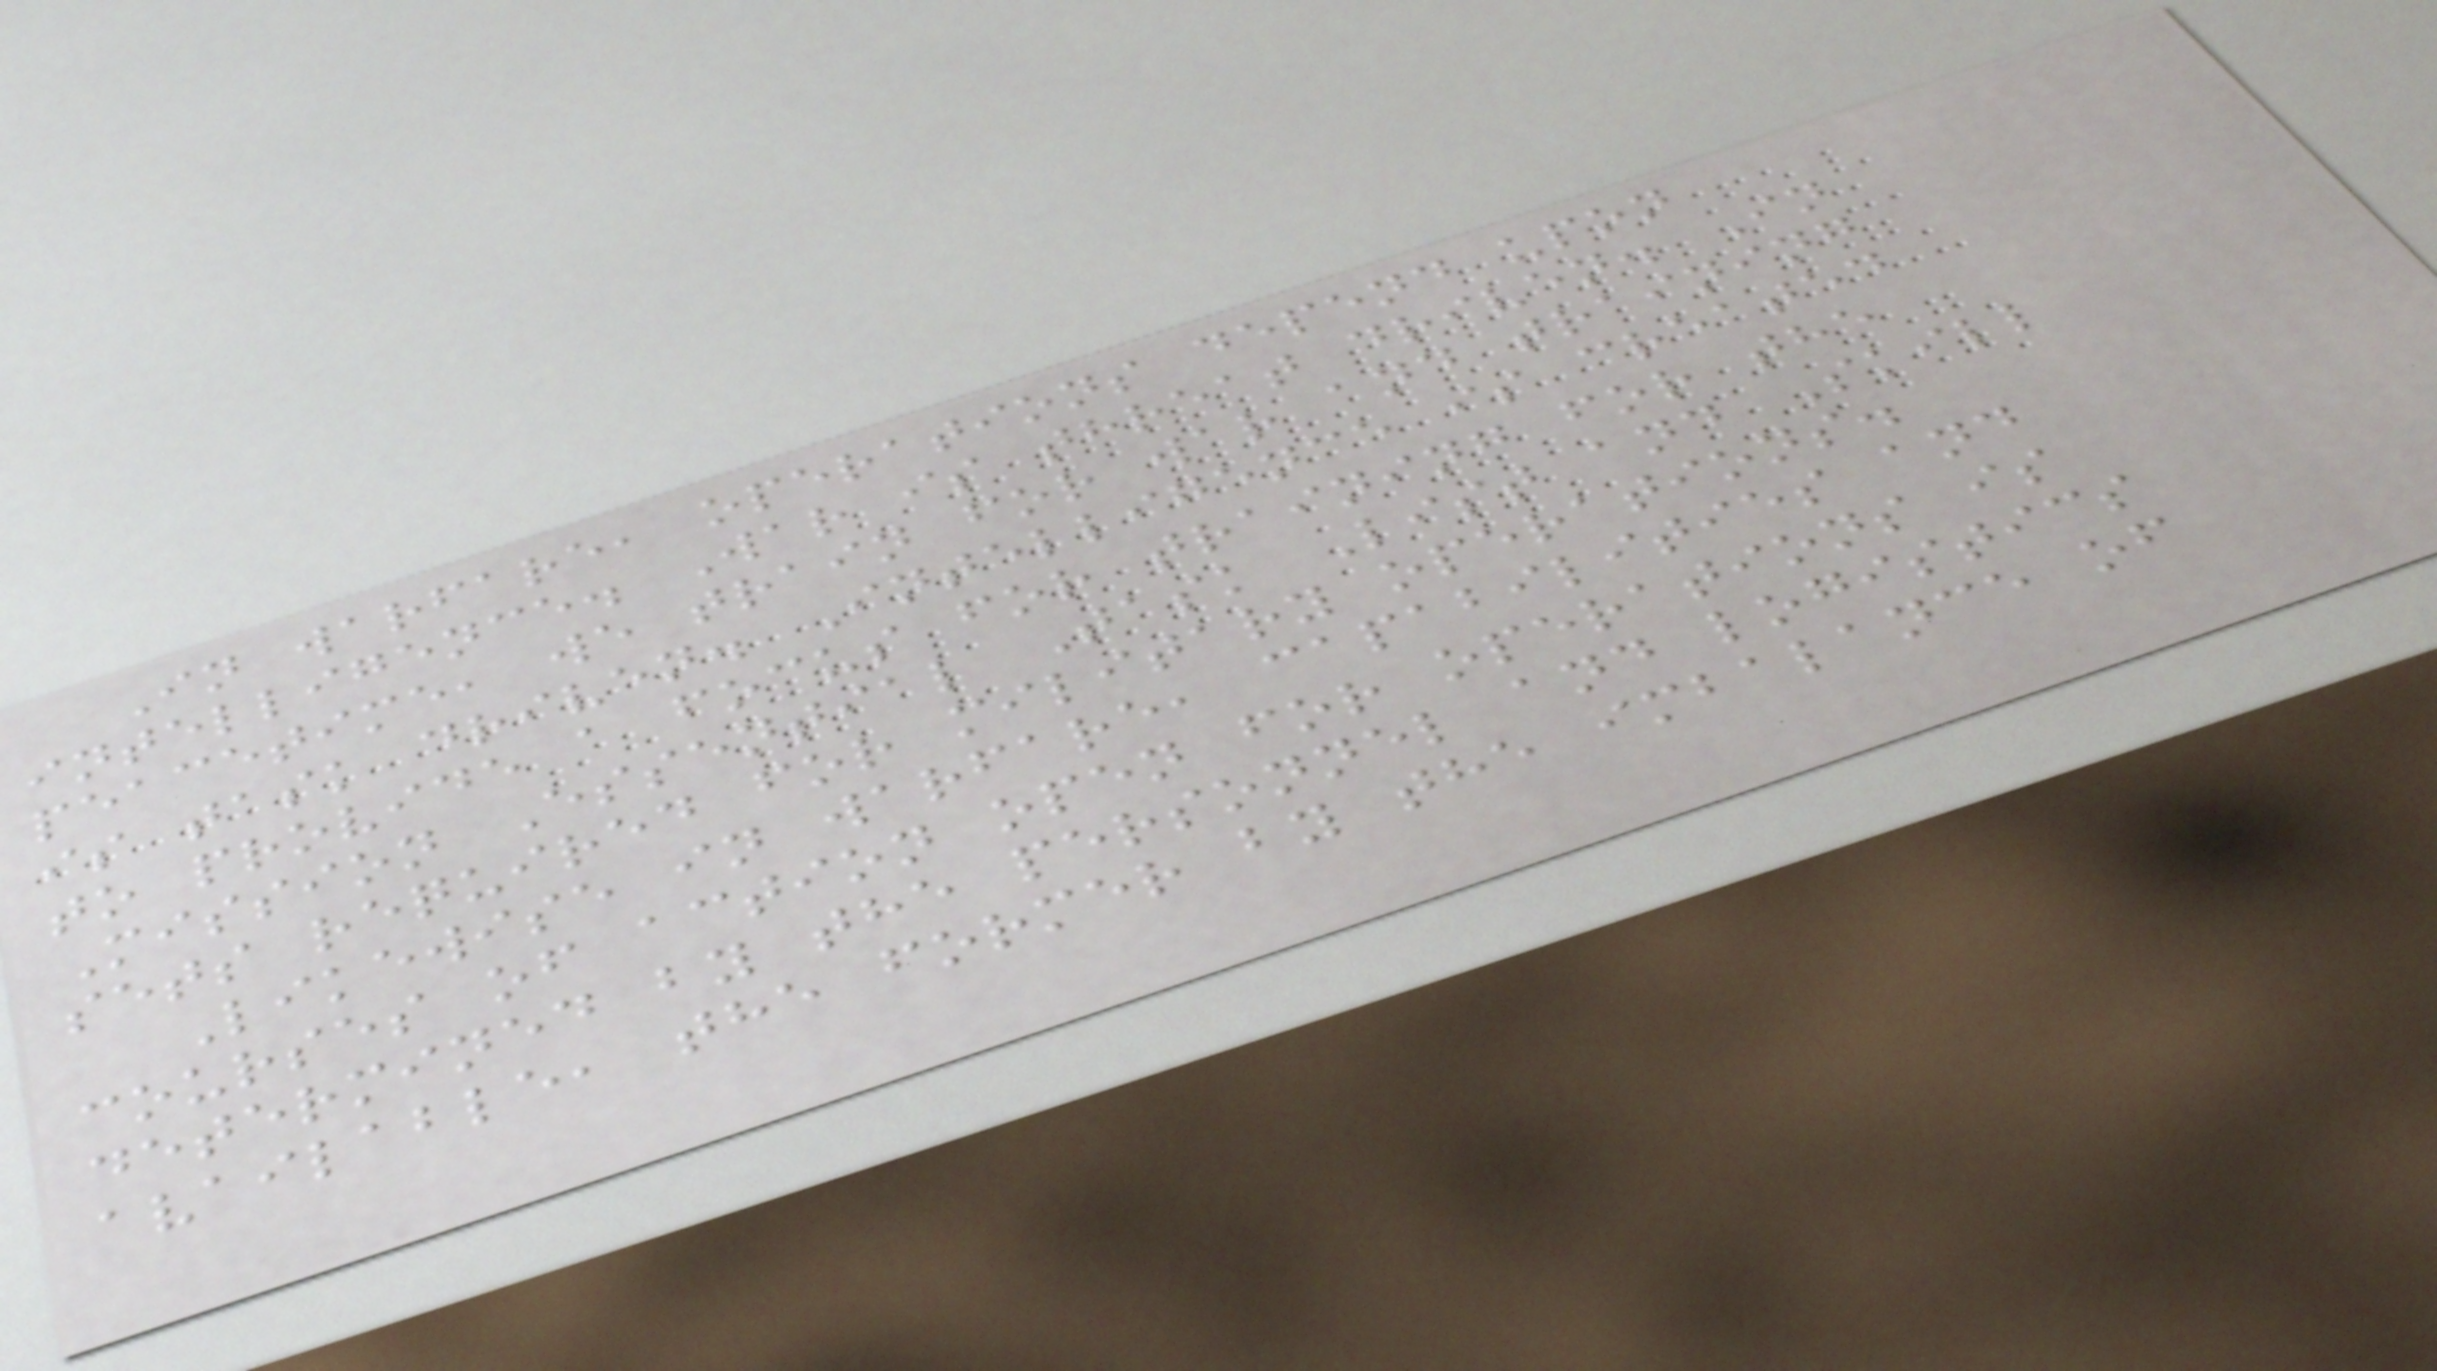In warfare, operations depend upon
intelligence. War is threat driven. In
peacetime, we train for war and training
is task driven. Intelligence is created
to provide a focus for training for the
Mission Essential Task List and Skill
sets required for military operations.
Likewise in warfare, capabilities and
courses of action open for operations is
determined by the personnel and logistics
available, the former by the imbalance of
